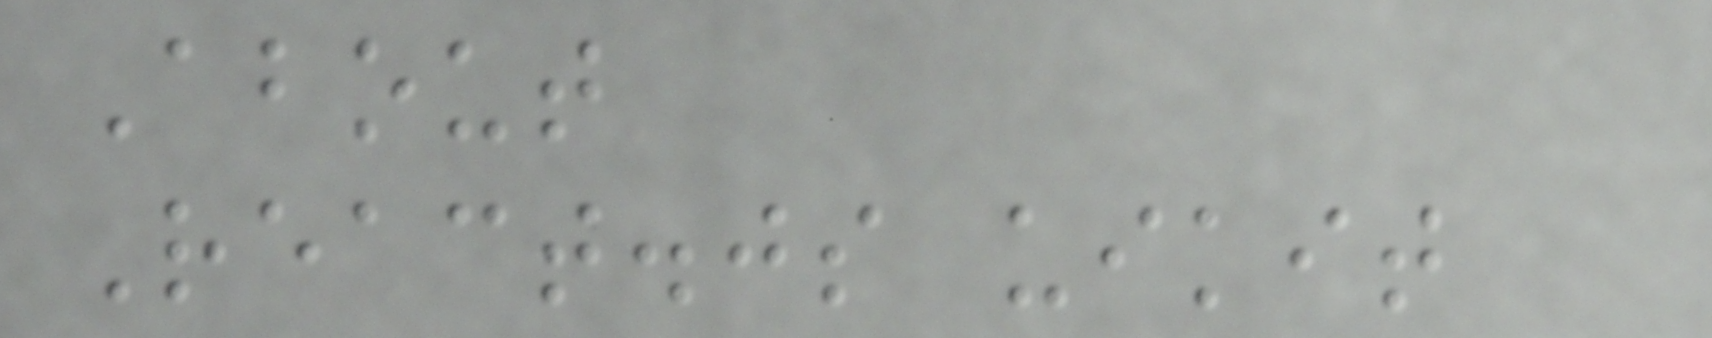About
React.js uikit
